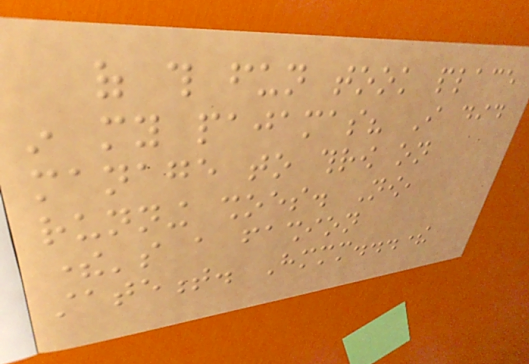of this fun took place
in my pajamas? I did
manage to throw on
running shoes. Now,
there's a fashion
statement. Hmmm...there
